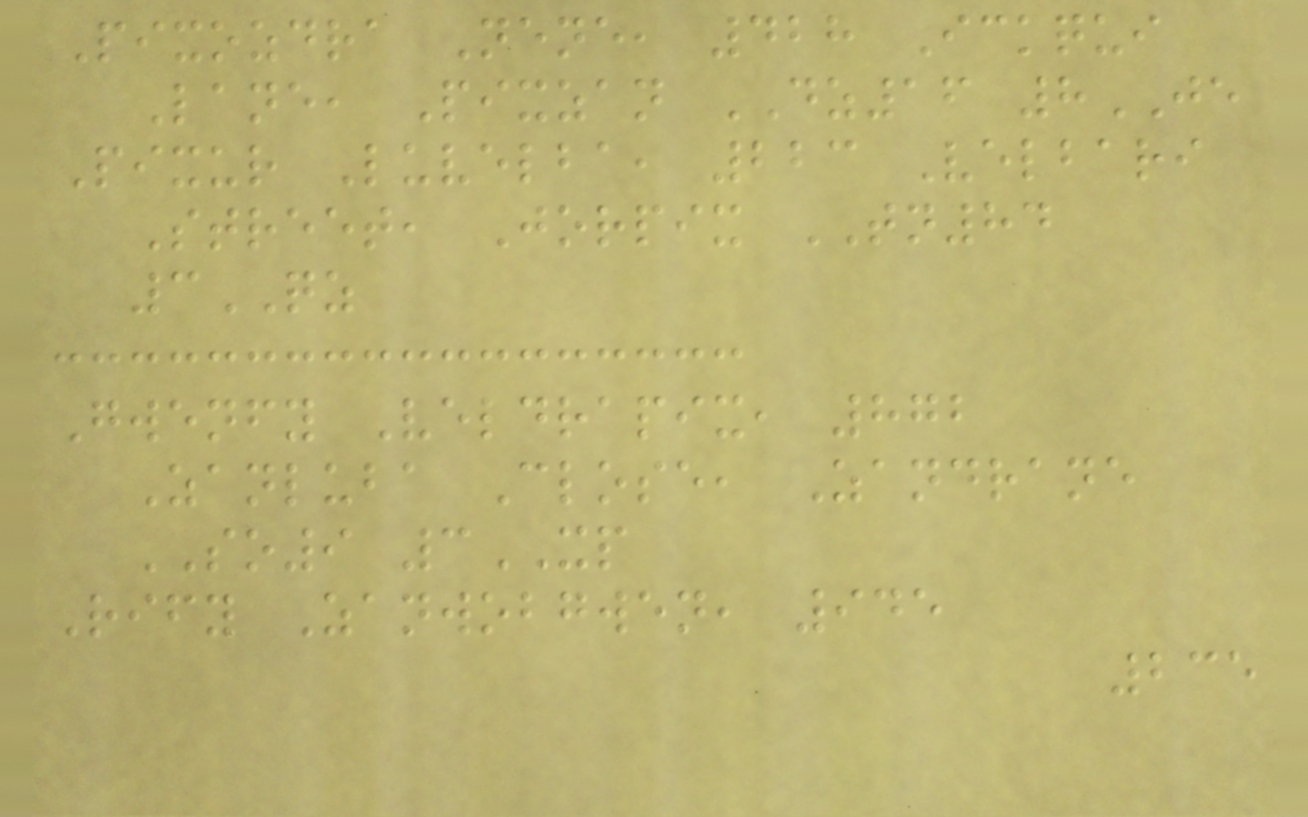Pixozdra Nene, 428 Ickqui
Lane, Pixzan DZ16 8JE
Pixur Luvelba, 223 Velbari
Street, Jorpix TN84
3QZ
Gwenfy Veldrapix, 872
Zanluba Close, Zandrane
SO9 3XP
Rify Zanwobgwen, 945
235
